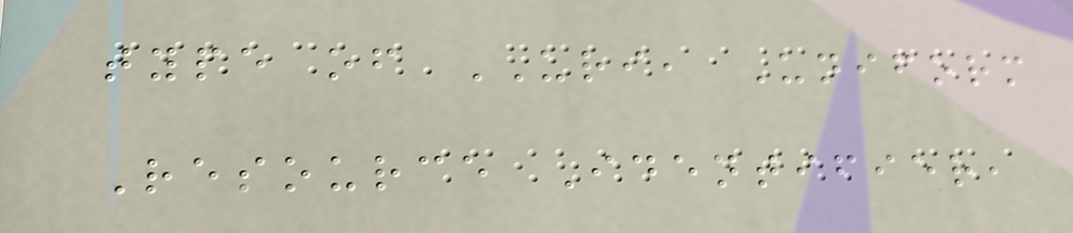type of URI, Uniform
Resource Identifier,
